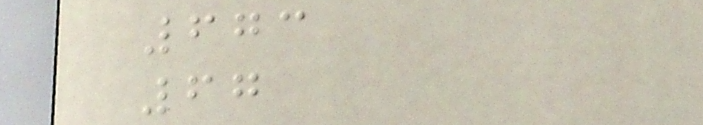673
67
